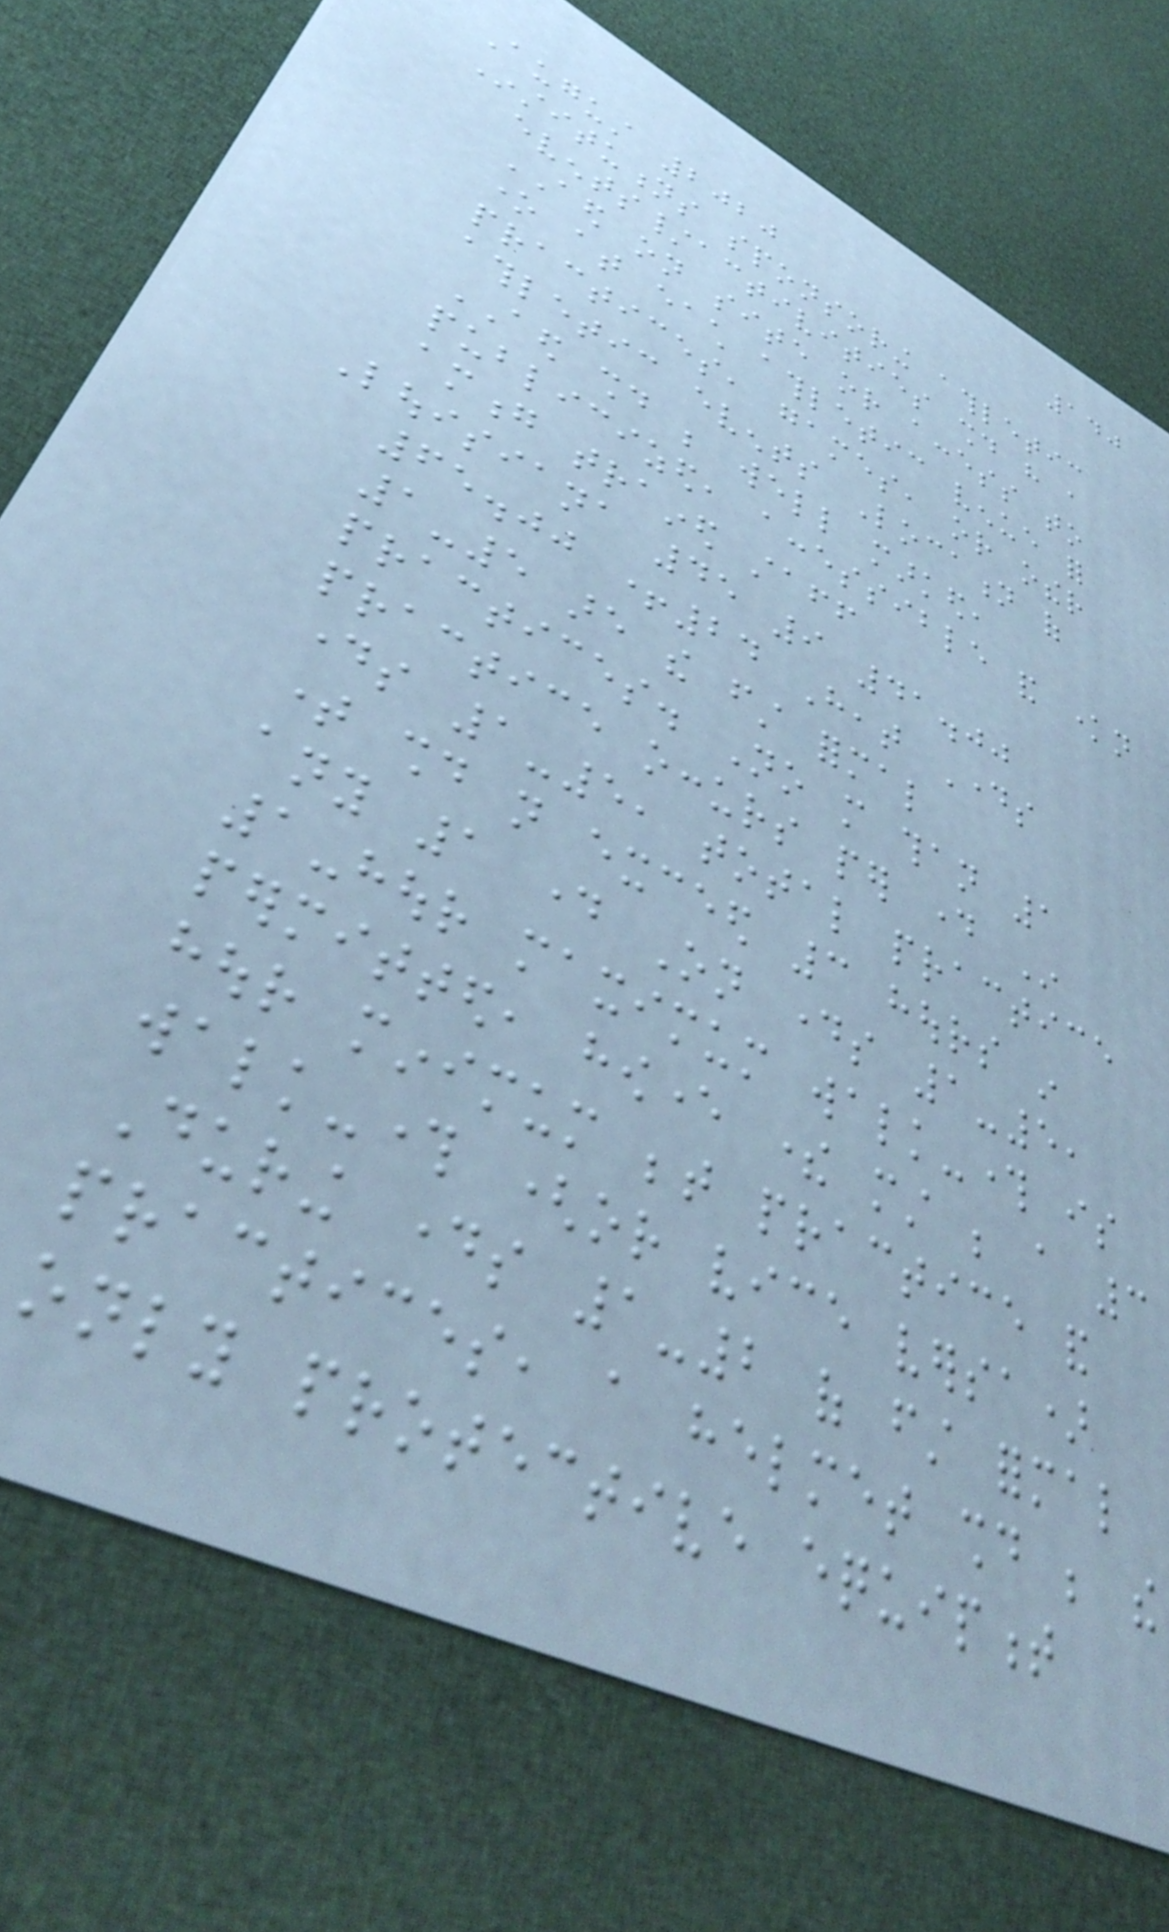140
August 2020
Institutions sponsoring athletic
events/activities should have a
AED on site or access to
one at each athletic venue for
practices, games, or other
athletic events Location of
AED should be well marked,
publicized, accessible and known
among trained staff
Louisiana 45 9 41.00
65.00 +24 Heat Days
1-5 are the first formal
practices. No more than 1
practice occurs per day In
days 1-5, total practice
time should not exceed 3 hours in
any 1 day On days 1-5,
1-hour maximum walk-through is
permitted, however there must be a 3
hour minimum between practice and
walk-through (or vice versa)
During days 1-2 of first formal
practices, a helmet should be the
only protective equipment
